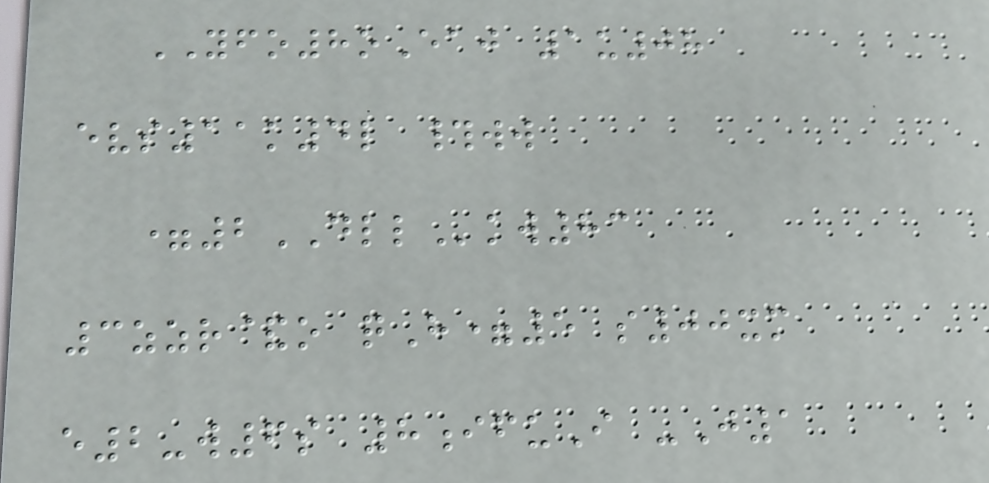YFO8oEaj 1u08
evs11k4l #ww
=2DLLkw83
3zzr&o qH=5 s00xm
e2-w6s 8ifuI -J1
